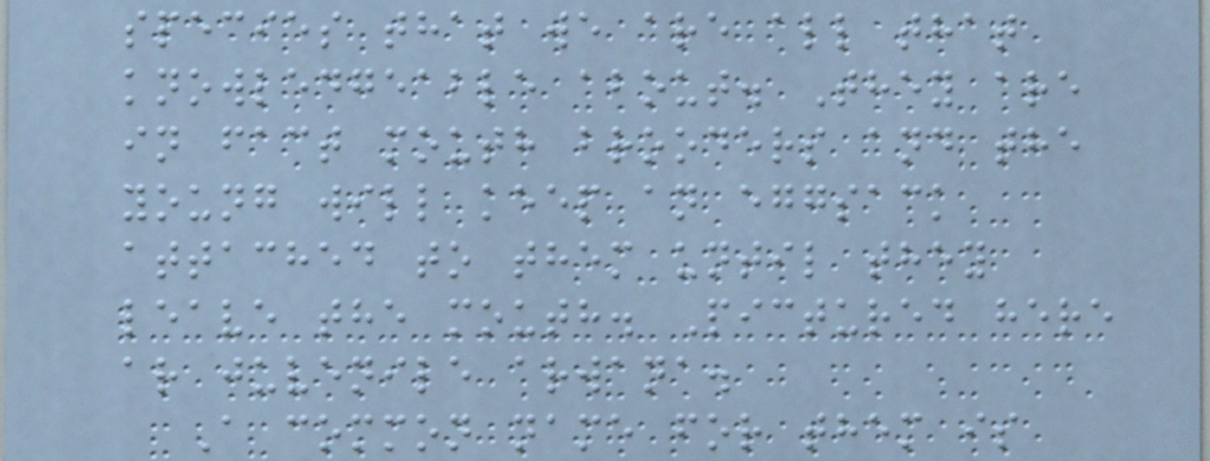species that we are all that
knowledgeable about. They are
in fact mouth brooders and the
young will keep an eggsack
attached to them until they
leave the mouth. Pictured here
ar juvenile arwana.
A common name for them is
